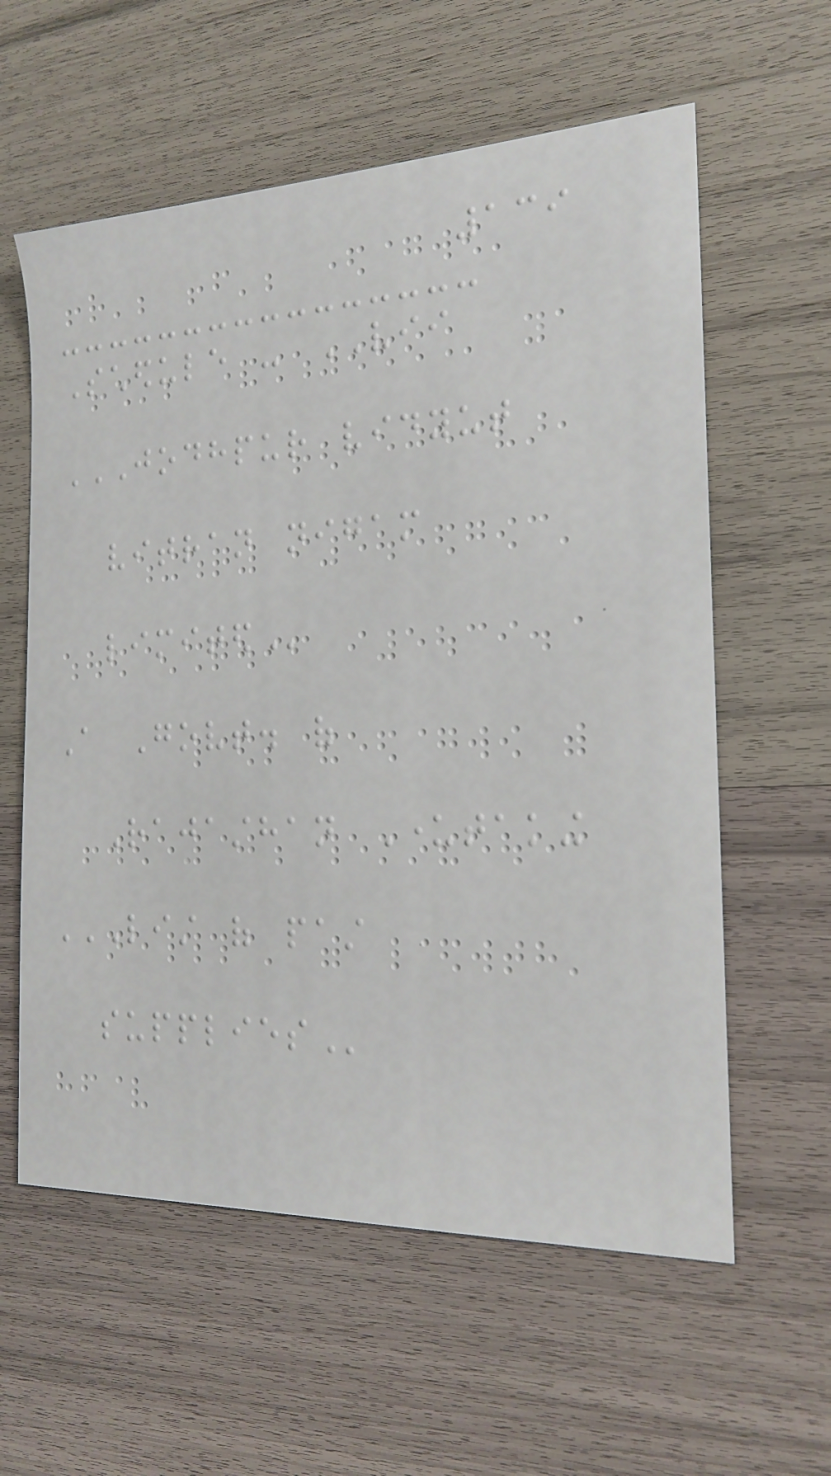139
Schedule - VII
JODHPUR VIDYUT
VITRAN NIGAM
LIMITED
A Govt. of
Rajasthan Undertaking
LIST OF PAST
SUPPLIES
